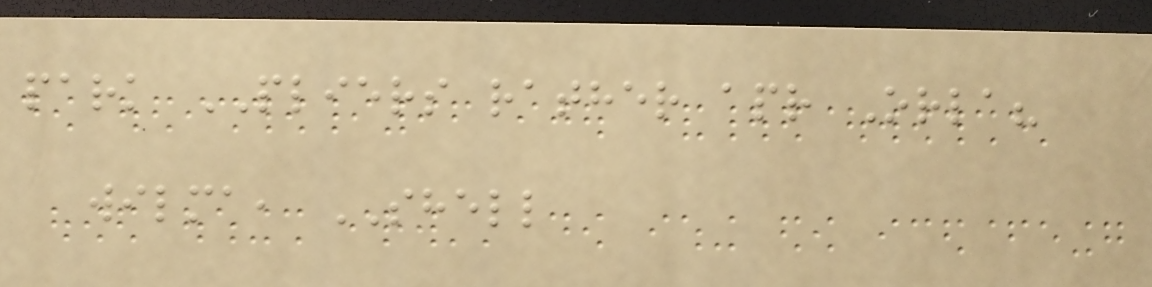park PLIERS rather apr Orla?
wilma, SHELL
